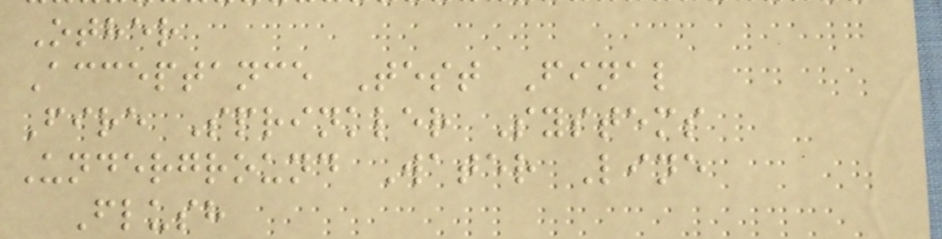Other
Acceptance Test Final
Fire Sprinkler Systems
Underground Water Line
Flush
